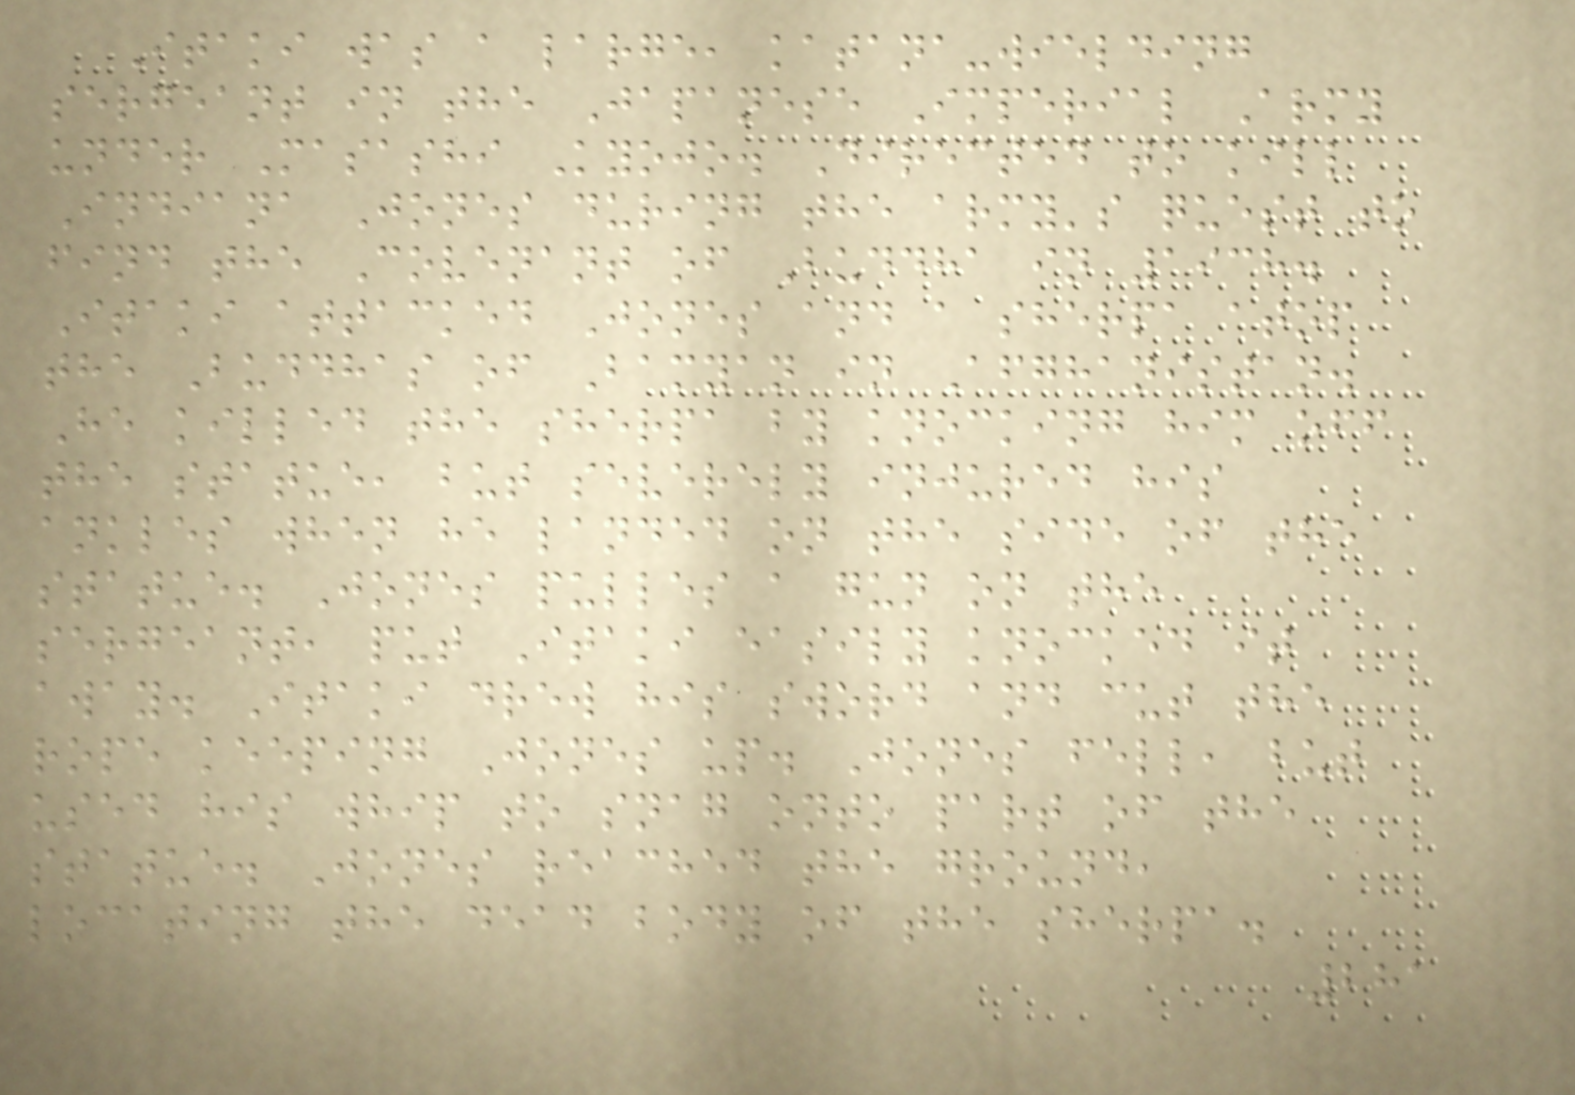Itaki was a large, katana-wielding
sergeant in the Japanese Imperial Army
under Masashi Kyojo. Directed to kill
Indiana Jones during the army's quest to
find the Covenant of Buddha in 1938.
Itaki attacked Jones and a sherpa atop
the Buddhas of Bamyan in Afghanistan.
He killed the sherpa by knocking him off
the statue, but severely injured his
ankles when he landed on the side of the
statue. Jones pulles a gun on the
sergeant, put Itaki easily knocked it
away. Itaki drew his sword and cut the
rope keeping Jones up. Jones fell, but
used his whip to snag onto part of the
statue. Jones reached the ground,
locating the dead body of the sherpa.
281
